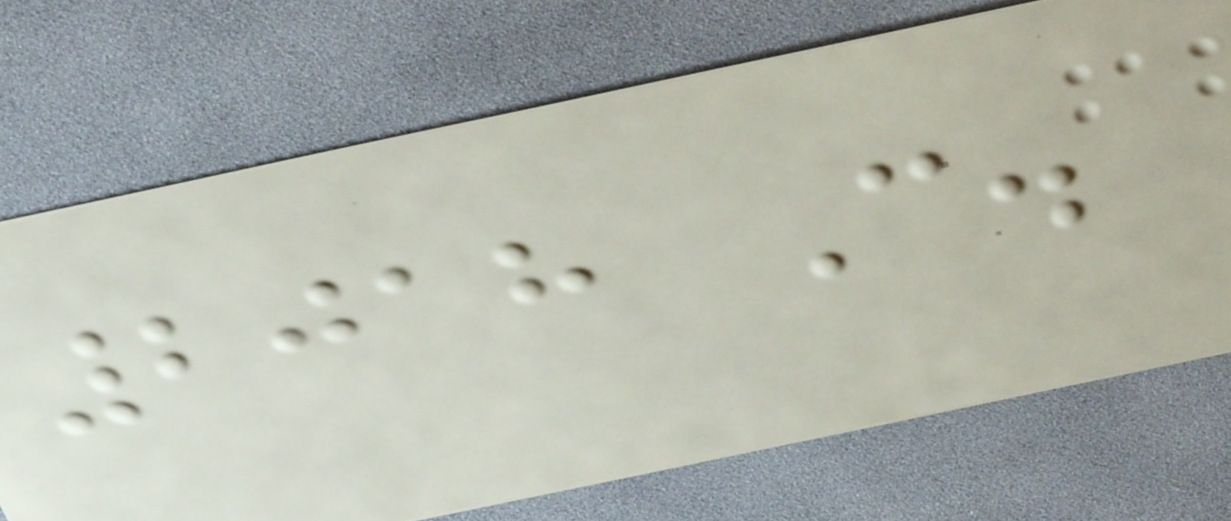2018 C.
